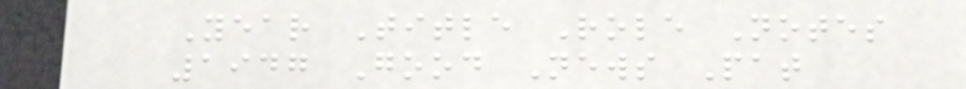Year Title Role Notes
1947 Good News Pat
